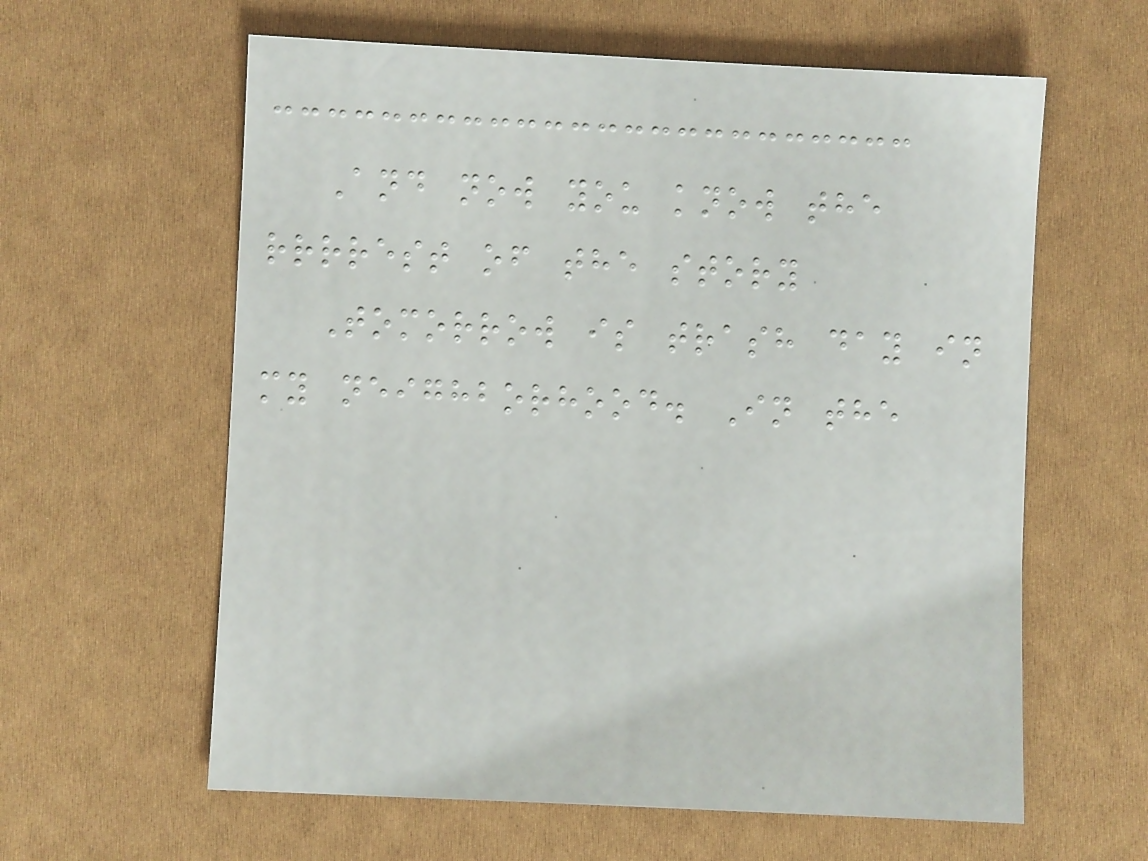And now you know the
rrrrest of the story
Tomorrow is trash day in
my neighborhood. In the
